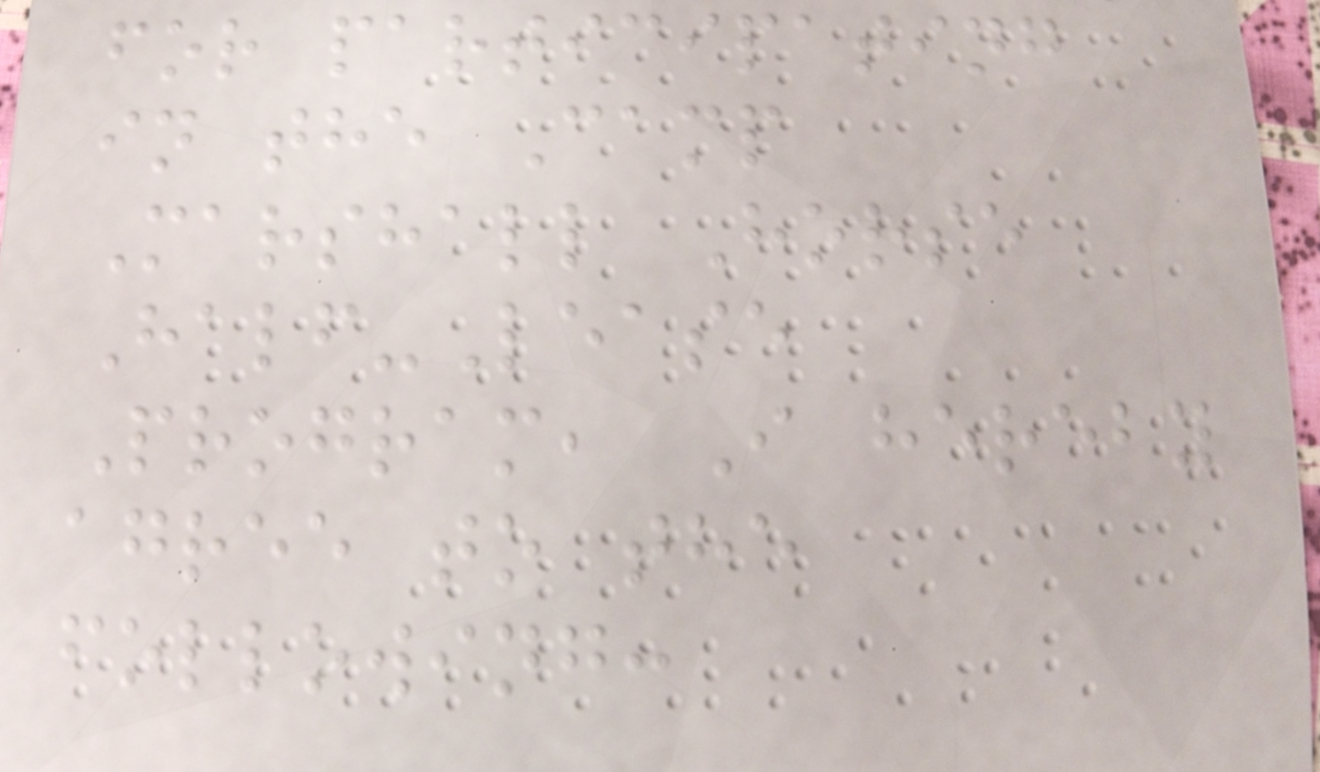for participating
in the Camp
Marshall Horse
Half-Lease
Program, I hereby
agree to the
following:
